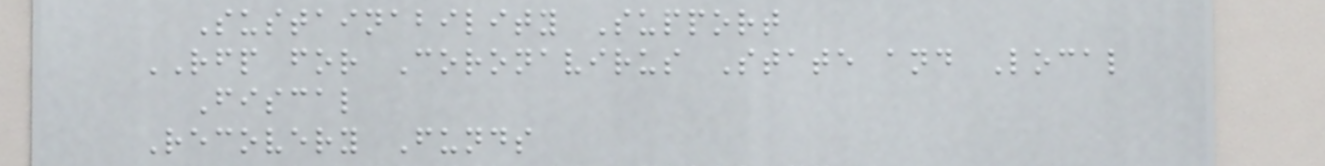Sustainability Support
RFP for Coronavirus State and Local
Fiscal
Recovery Funds
